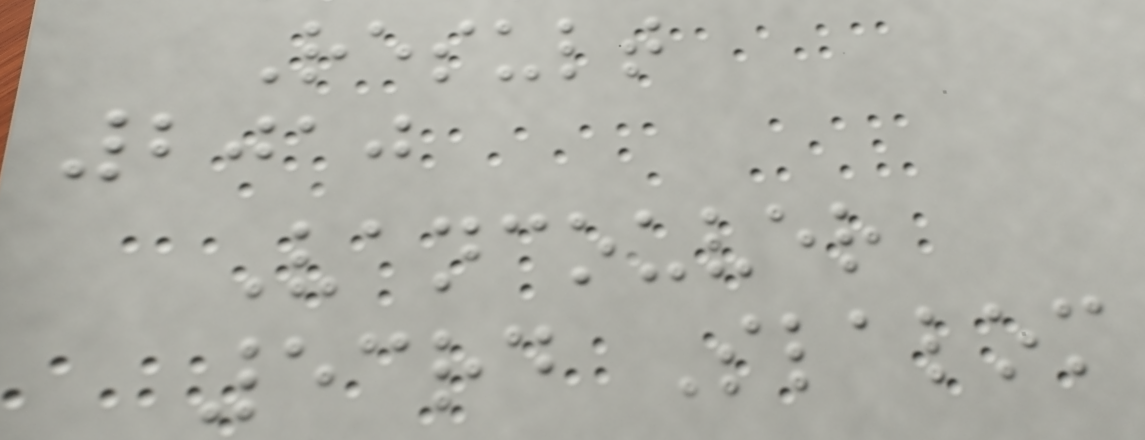Result
2010
Vancouver
53rd Slalom
